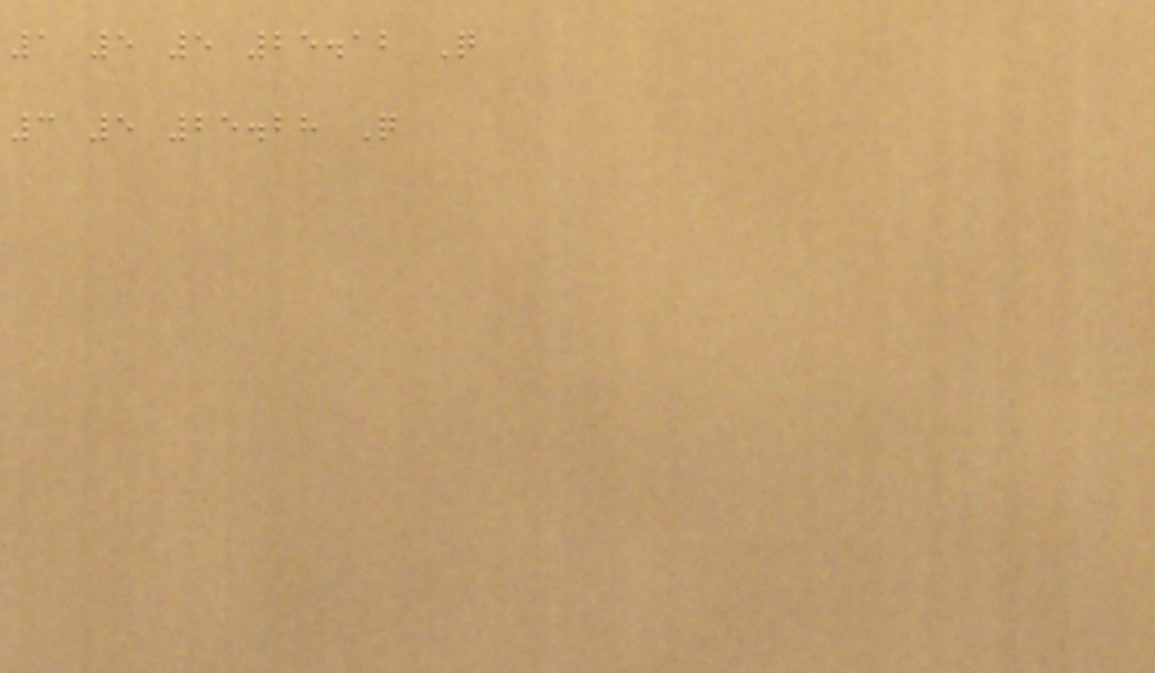1 5 5 25.12 Q
3 5 25.28 Q
